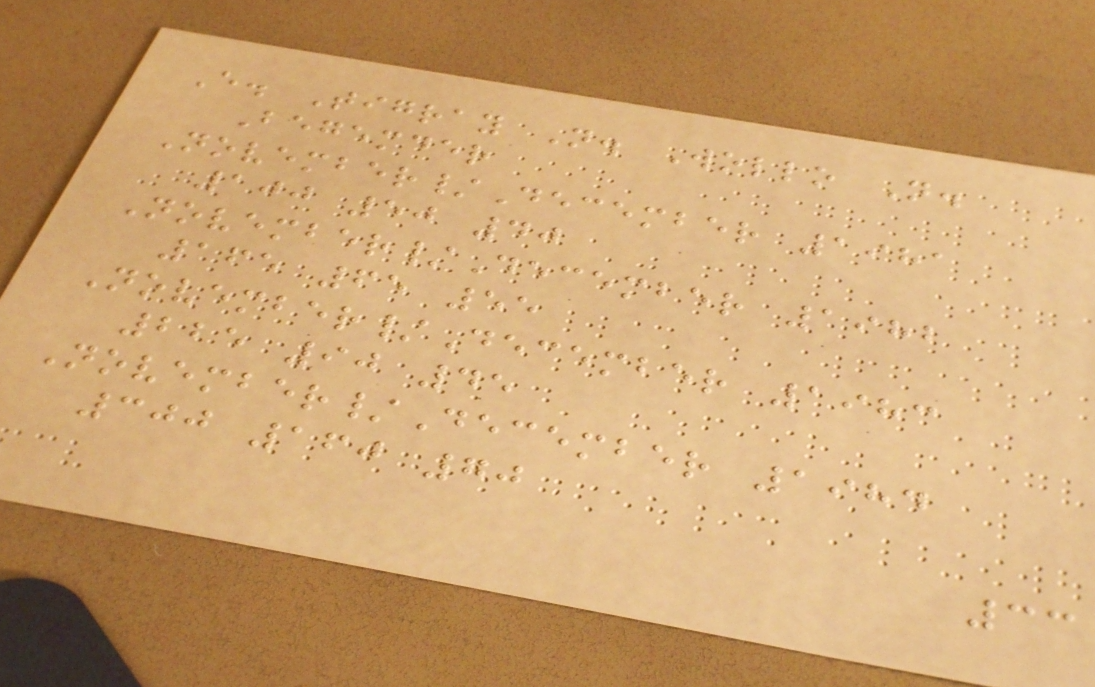E. Tigray N. Wollo N.
Begemder
November/December 1981
100 50 40
November/December 1982
165 65 55
November/December 1983
225 90 45
November/December 1984
300 160 70
33
